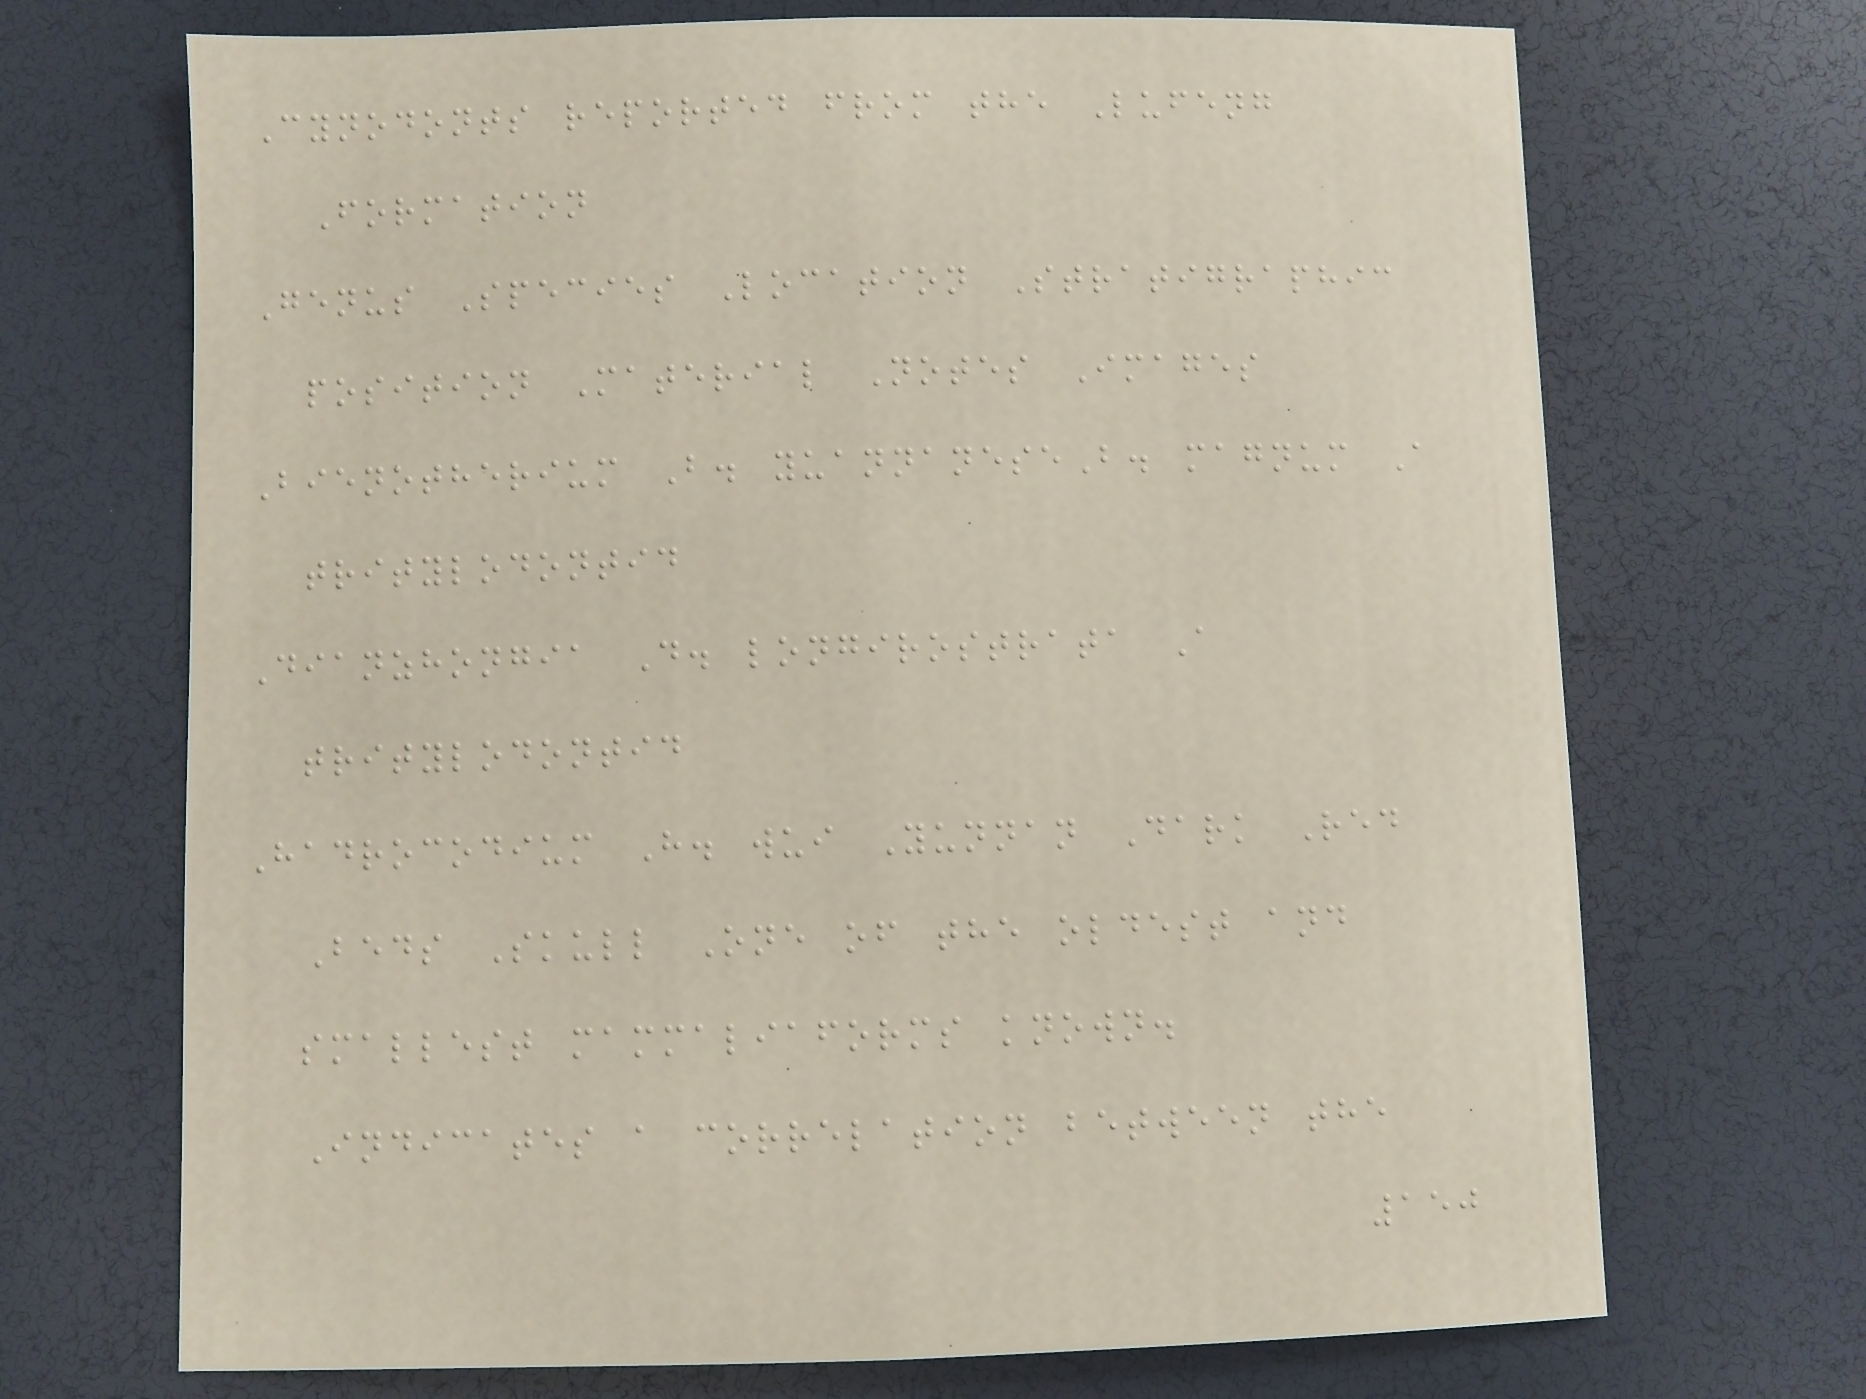Cynodonts reported from the Lufeng
Formation
Genus Species Location Stratigraphic
position Material Notes Images
Bienotherium B. yuannaneseB. magnum A
tritylodontid
Dianzhongia D. longirostrata A
tritylodontid
Hadrocodium H. wui Yunnan Dark Red
Beds Skull One of the oldest and
smallest mammaliaforms known.
Indicates a correlation between the
150
